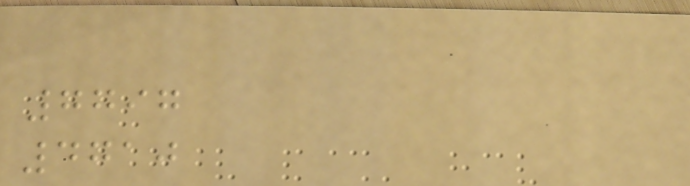7797
4710
